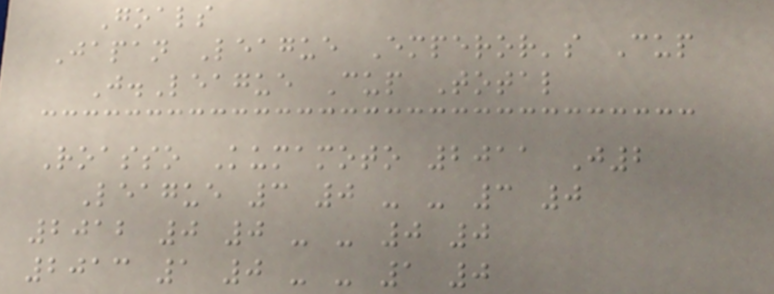Goals
Japan League Emperor's Cup
J.League Cup Total
Roasso Kumamoto 2011 J2
League 3 0 - - 3 0
2012 0 0 - - 0 0
2013 1 0 - - 1 0
